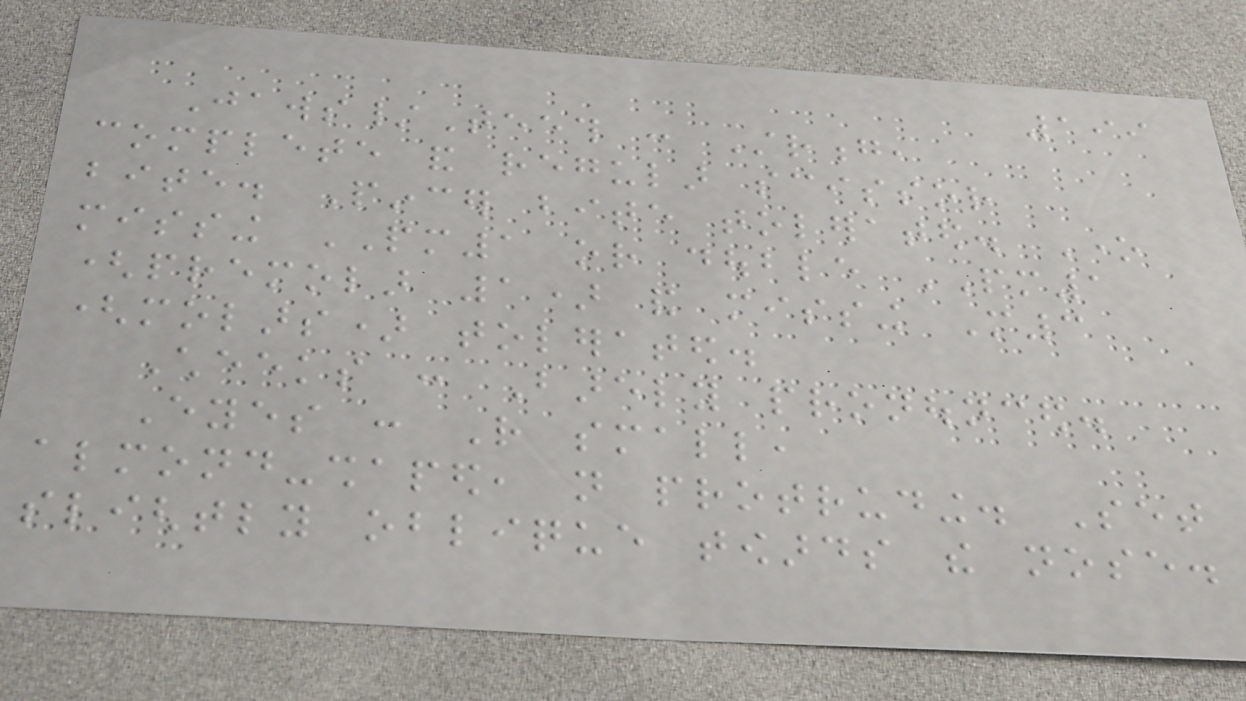199
Jaws/Teeth : Strong,
complete and regular scissor
bite. Pincer bite tolerated. One
missing PM1 or double PM1
(premolar 1) and missing M3
(molars) tolerated.
Cheeks : Barely pronounced.
Eyes : Rather small,
almond-shaped, not protruding. Set
slightly oblique towards the nose.
